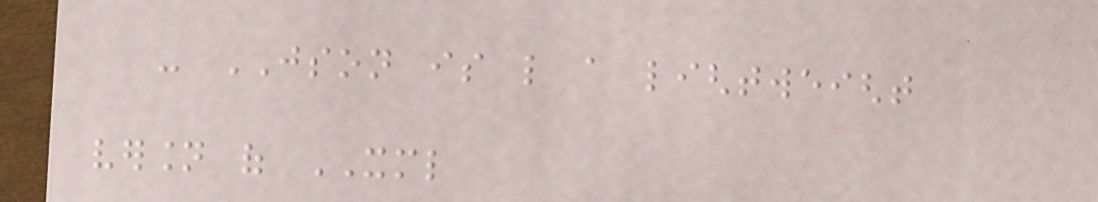- JSON is like a lightweight
version of XML
